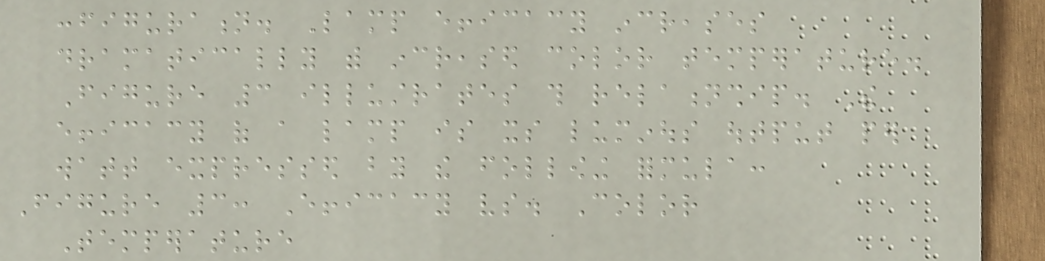configuration. Lamp efficacy increases
dramatically with increased color temperature.
Figure 3 illustrates this relationship. The
efficacy of a lamp is its luminous output per
watt expressed by the following formula:
Figure 3: Efficacy vs. Color
Temperature
